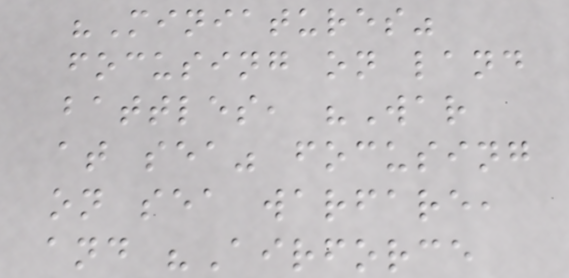"Miniatures"
focusing on land
battles, "War
at sea" focusing
on sea warfare,
and "Airforce
